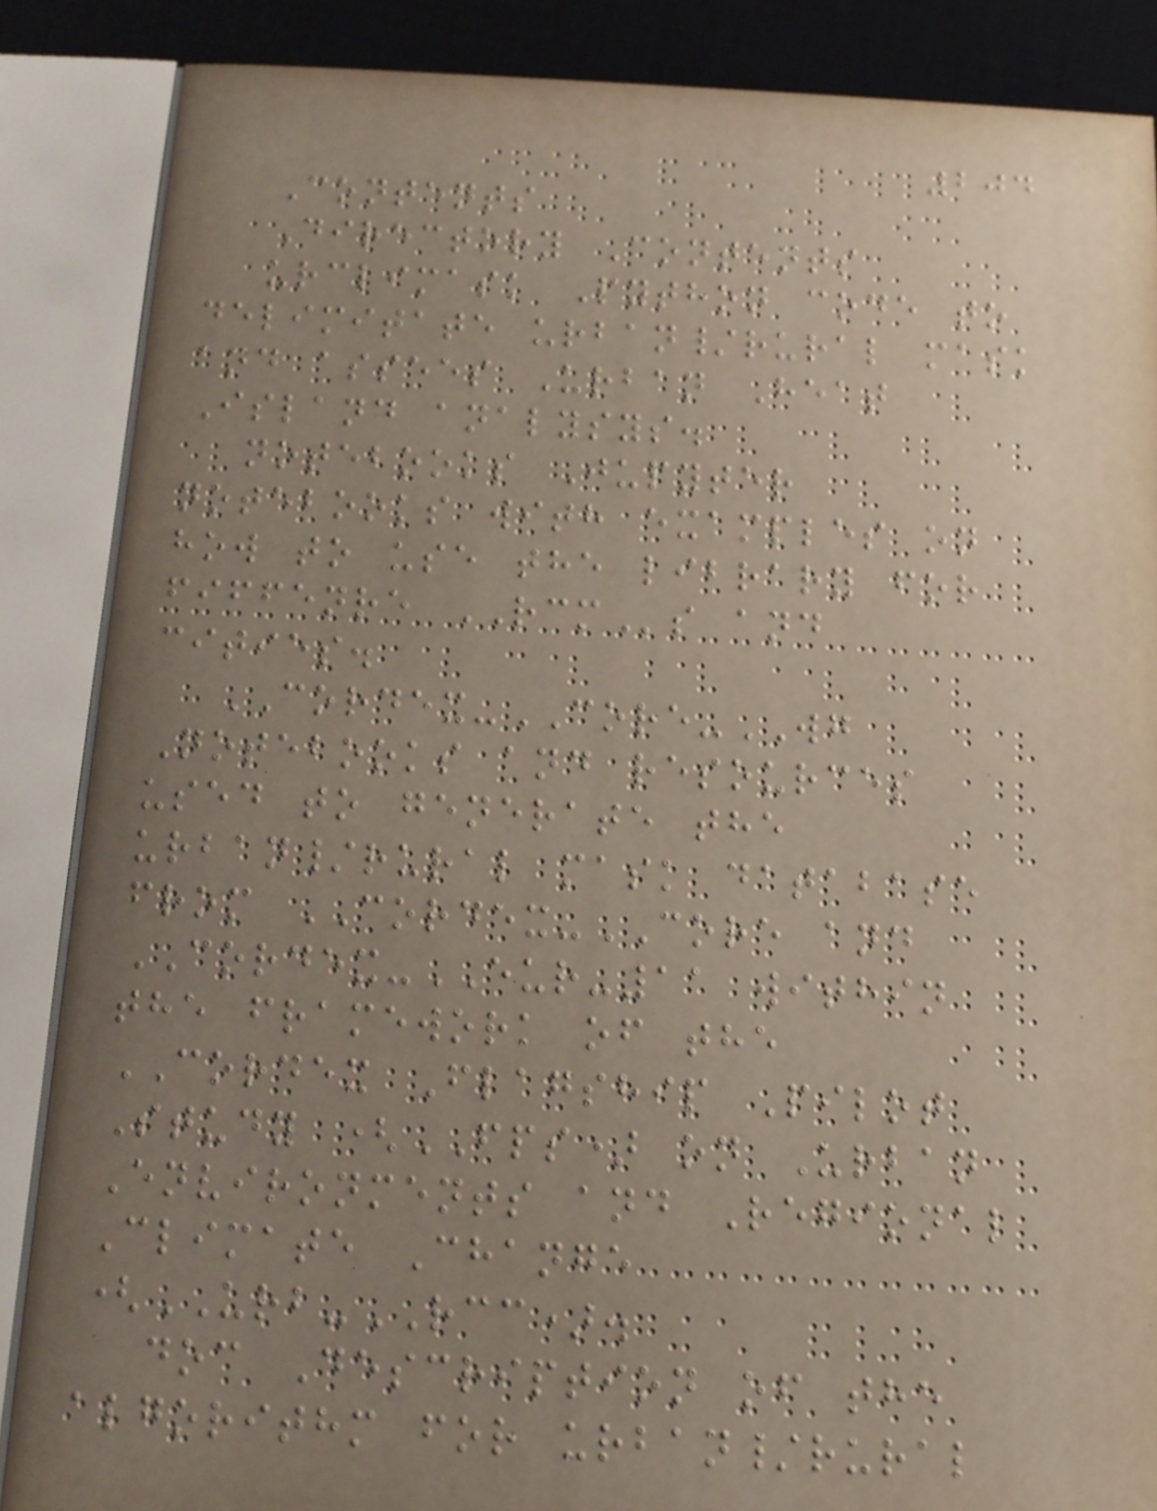204
Contents
Directory Contents
urclimask Python code to
delimitate urban/rural mask
and assees Urban Heat
Island analysys.
notebooks Jupyter
notebooks with examples on
how to use the library for
fiffenre RCMs and
cities.
CORDEX-CORE-WG
Notebooks and resources
used to generate the
urban/rural mask database
from CORDEX-CORE and
CORDEX-EUR-11 within
the framework of the
CORDEX Flagship Pilot
Study (FPS) on Urban
Environments and Regional
Climate Change
(URB-RCC).
doc Description of the
algorithm for urban/rural
